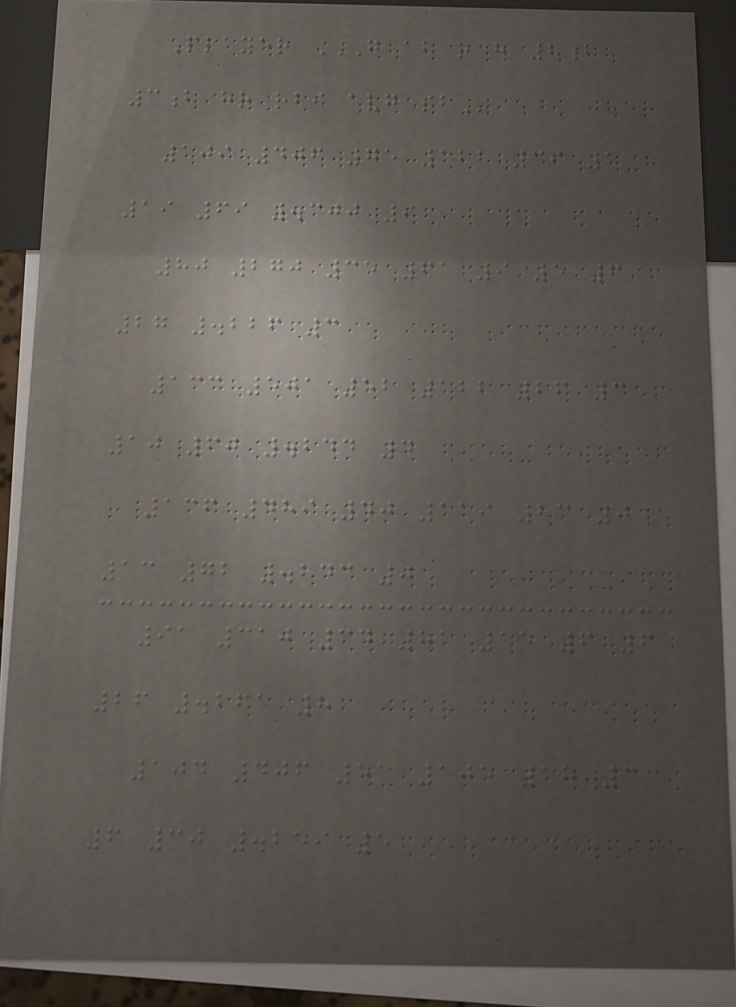Player G AB R H 2B
3B HR RBI AVG SB
109 406 75 122 39 1
19 69 .300 9
80 270 35 61 9 5 6
27 .226 3
133 501 52 122 26 3
10 60 .244 4
136 489 40 119 23 0
13 72 .243 0
91 310 34 81 15 6 6
26 .261 8
104 406 51 105 18 3
6 30 .259 5
